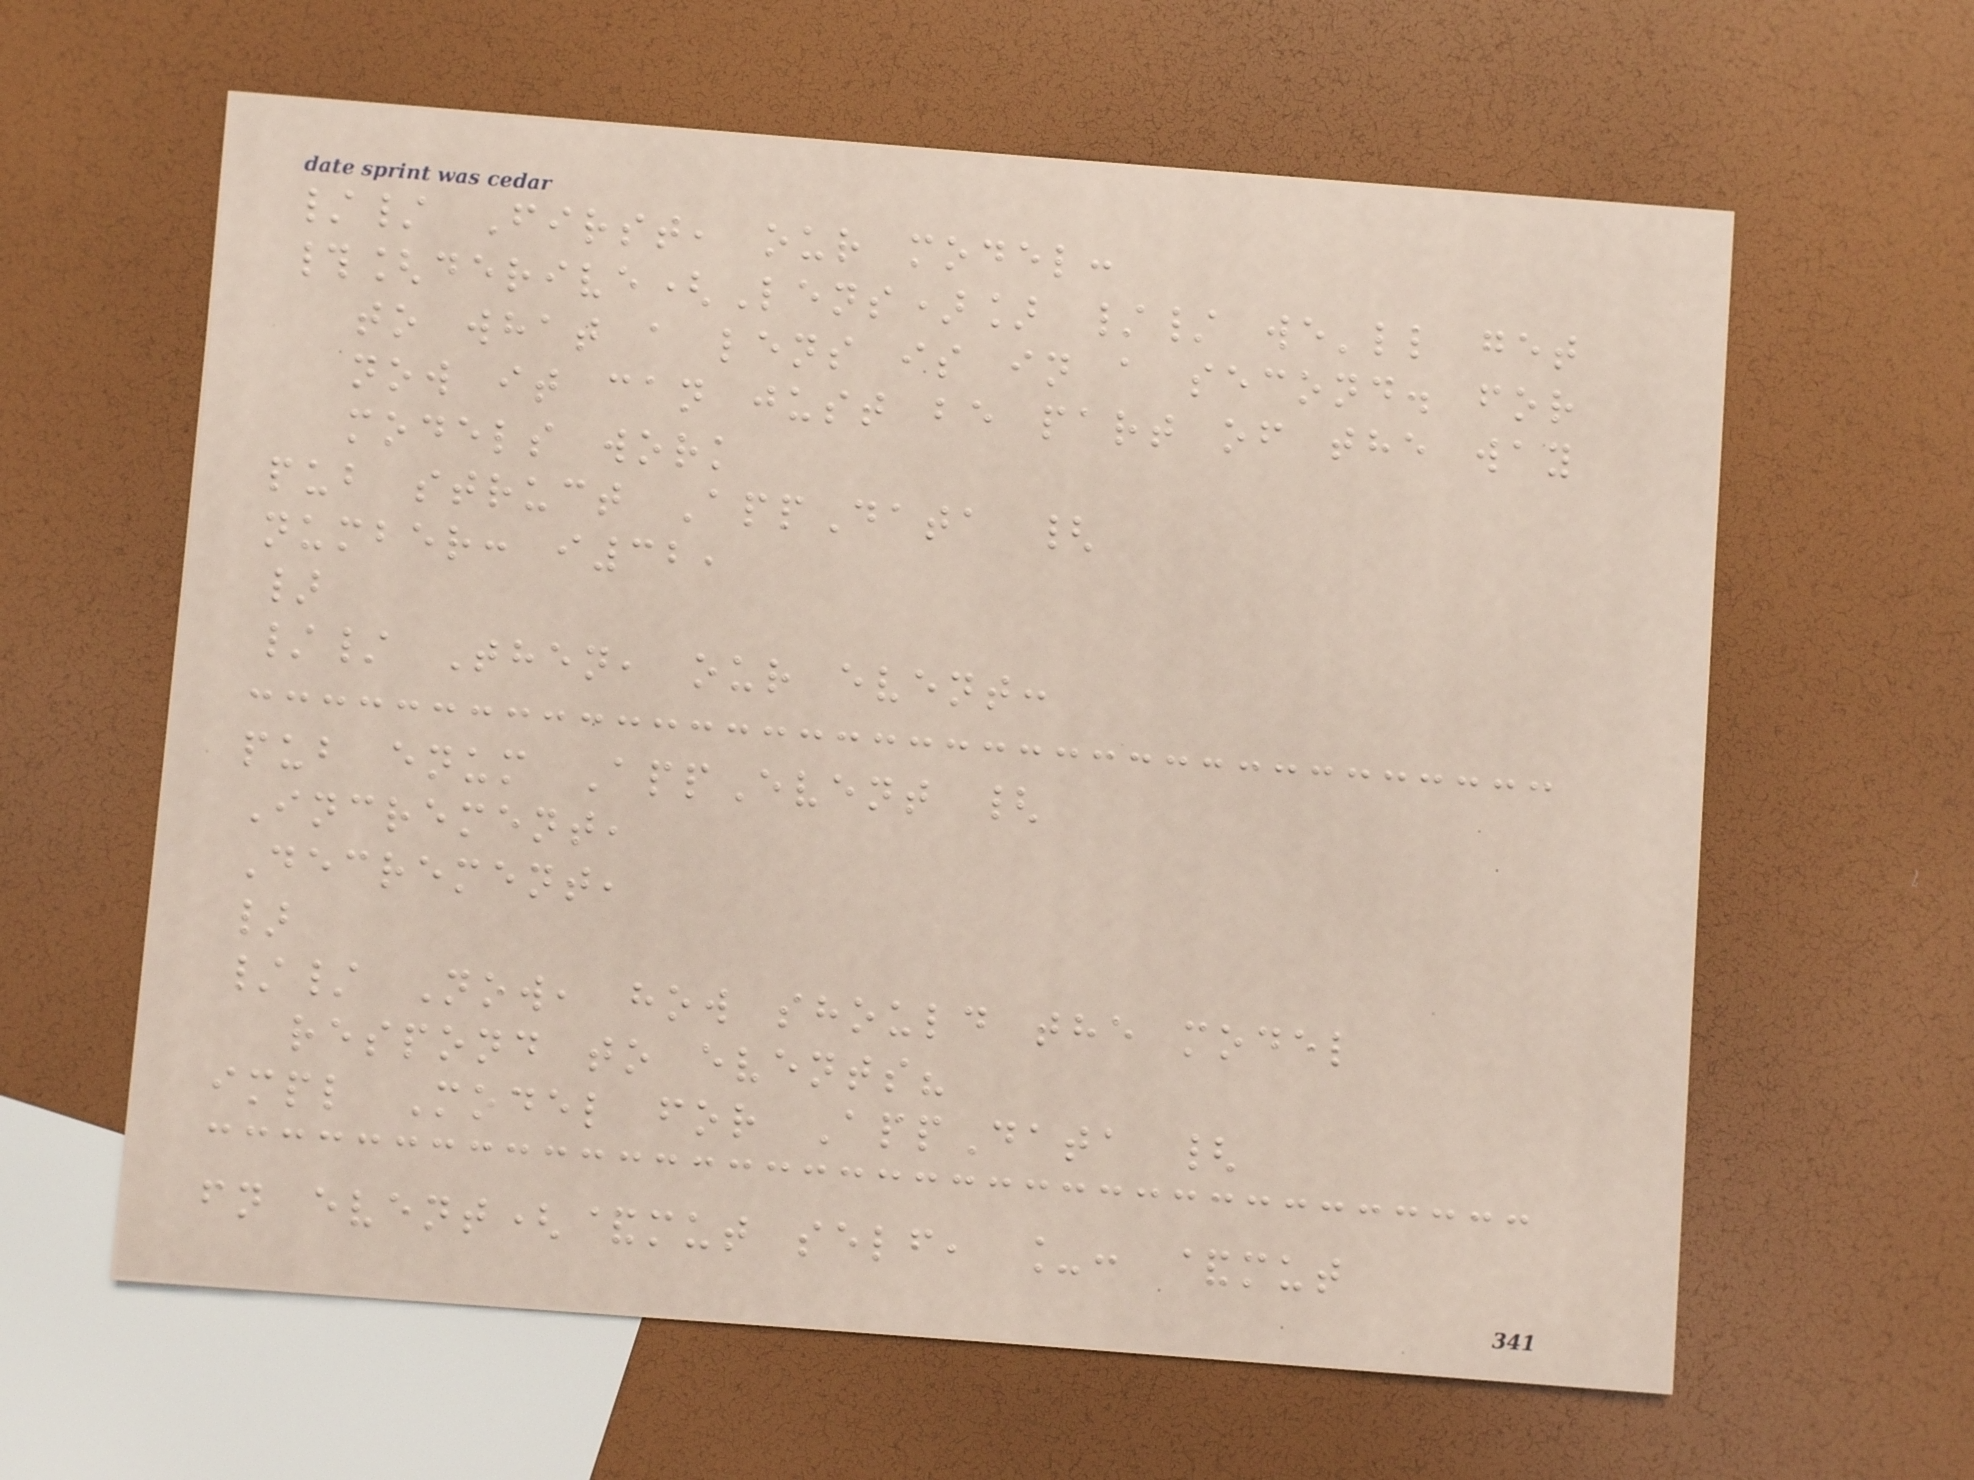// First, our model:
#[derive(Lens)] // we'll get
to what a lens is in a second. for
now it can just be part of the way
models work
pub struct AppData {
number: i32,
}
// Then, our event:
pub enum AppEvent {
Increment,
Decrement,
}
// Now, how should the model
respond to events?
impl Model for AppData {
fn event(&mut self, _: &mut
